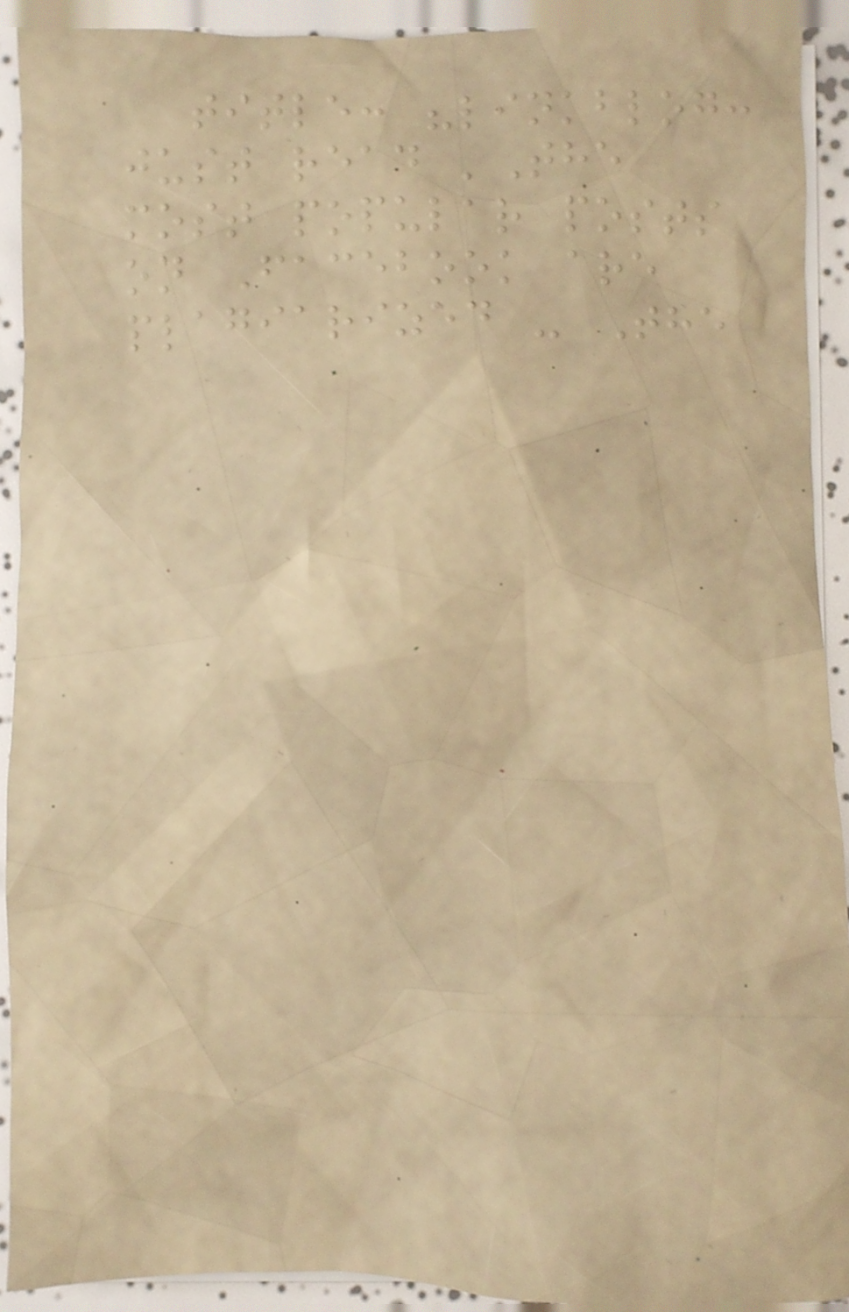title: "linkblog:
just read 'The
most popular posts
on Facebook are
plagiarized - The
